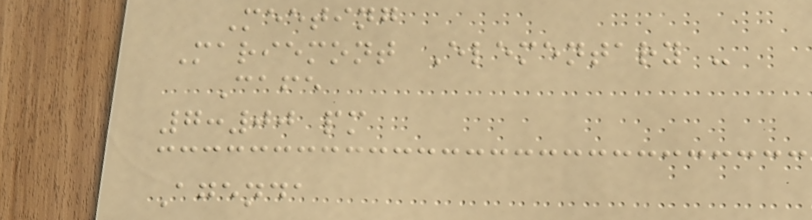Meeting
Mariemont Elementary -
Cafe
7:00 pm
Agenda
